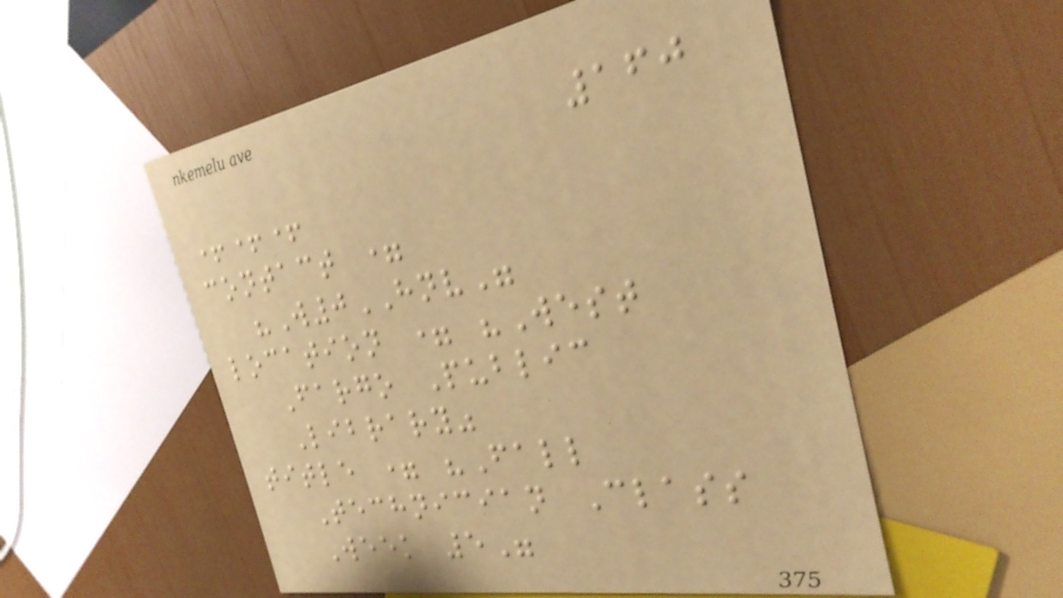160
+++
contact =
"W0HNV"
location = "West
Fargo Public
Library"
title = "Fall
Technician Class
Week 5"
